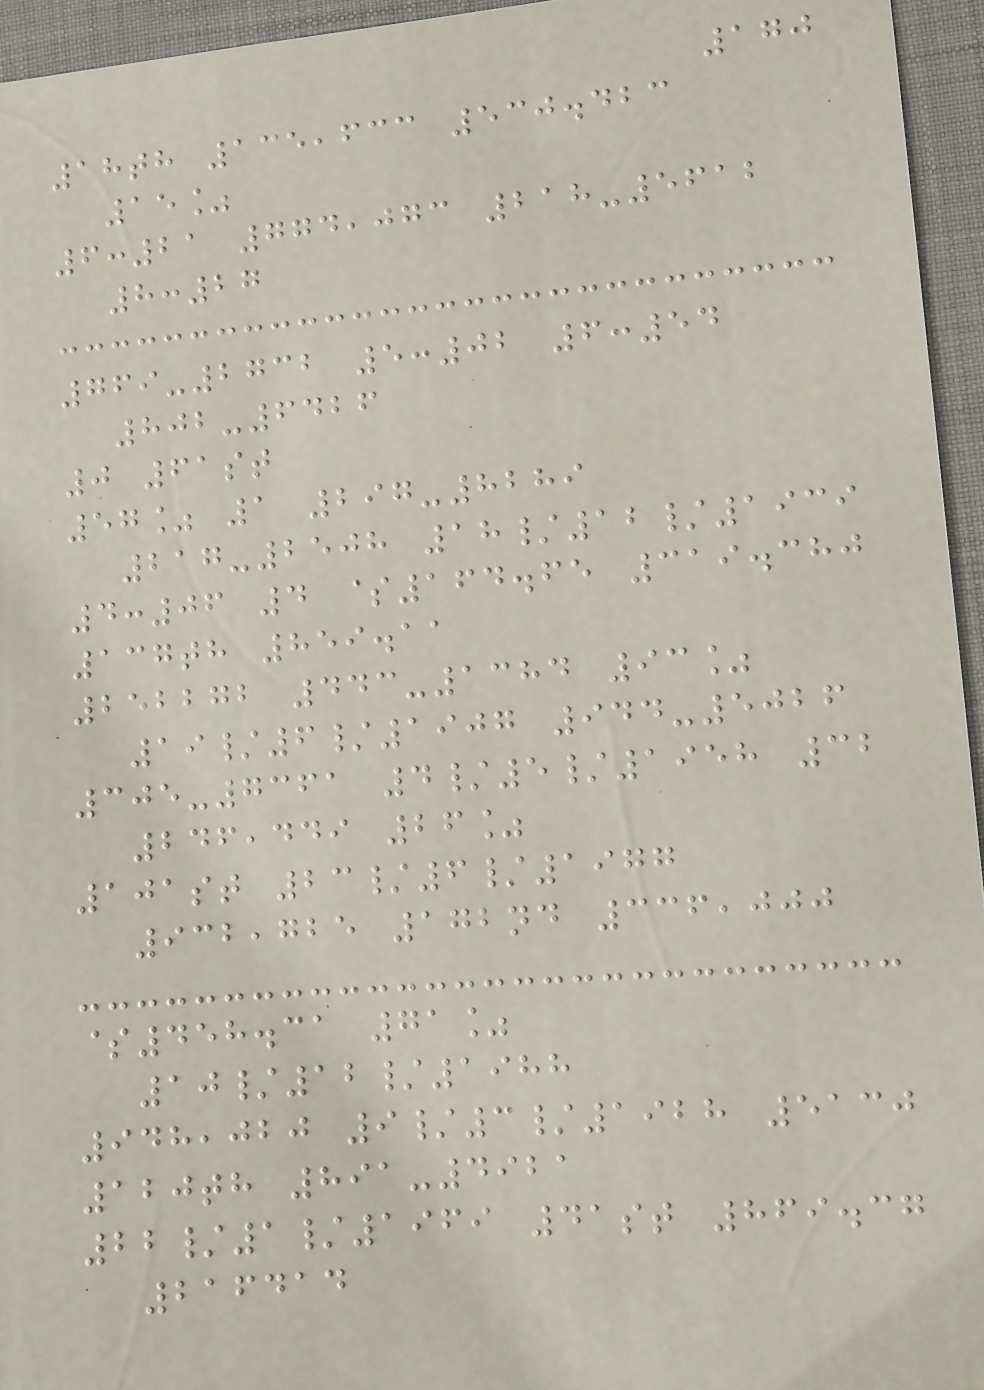170
18th 135,633 530.423
15%
6:21 774,073 218-5612
8:27
769-2732 5:02 6:54
802-6426
0 61st
57% 1 297-8289
217-2508 18/12/1939
4:06 4 $164.65 319.380
137th 859.11
252272 443-1384 93%
19/6/1907 944-5026
305-7361 4/5/1958 32
246,449 26%
101st 23/6/1977
932,725 172nd 336,000
$458.31 71%
10/12/1988
948,020 9/3/1928 5130
120th 891-4921
22/1/1969 41st 869.37
216414
